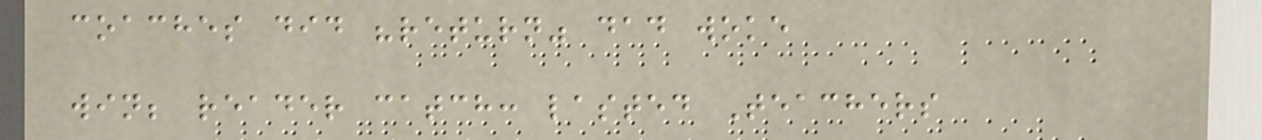coaches did "return" dad woke
win; reader catch: lasted Teachers
